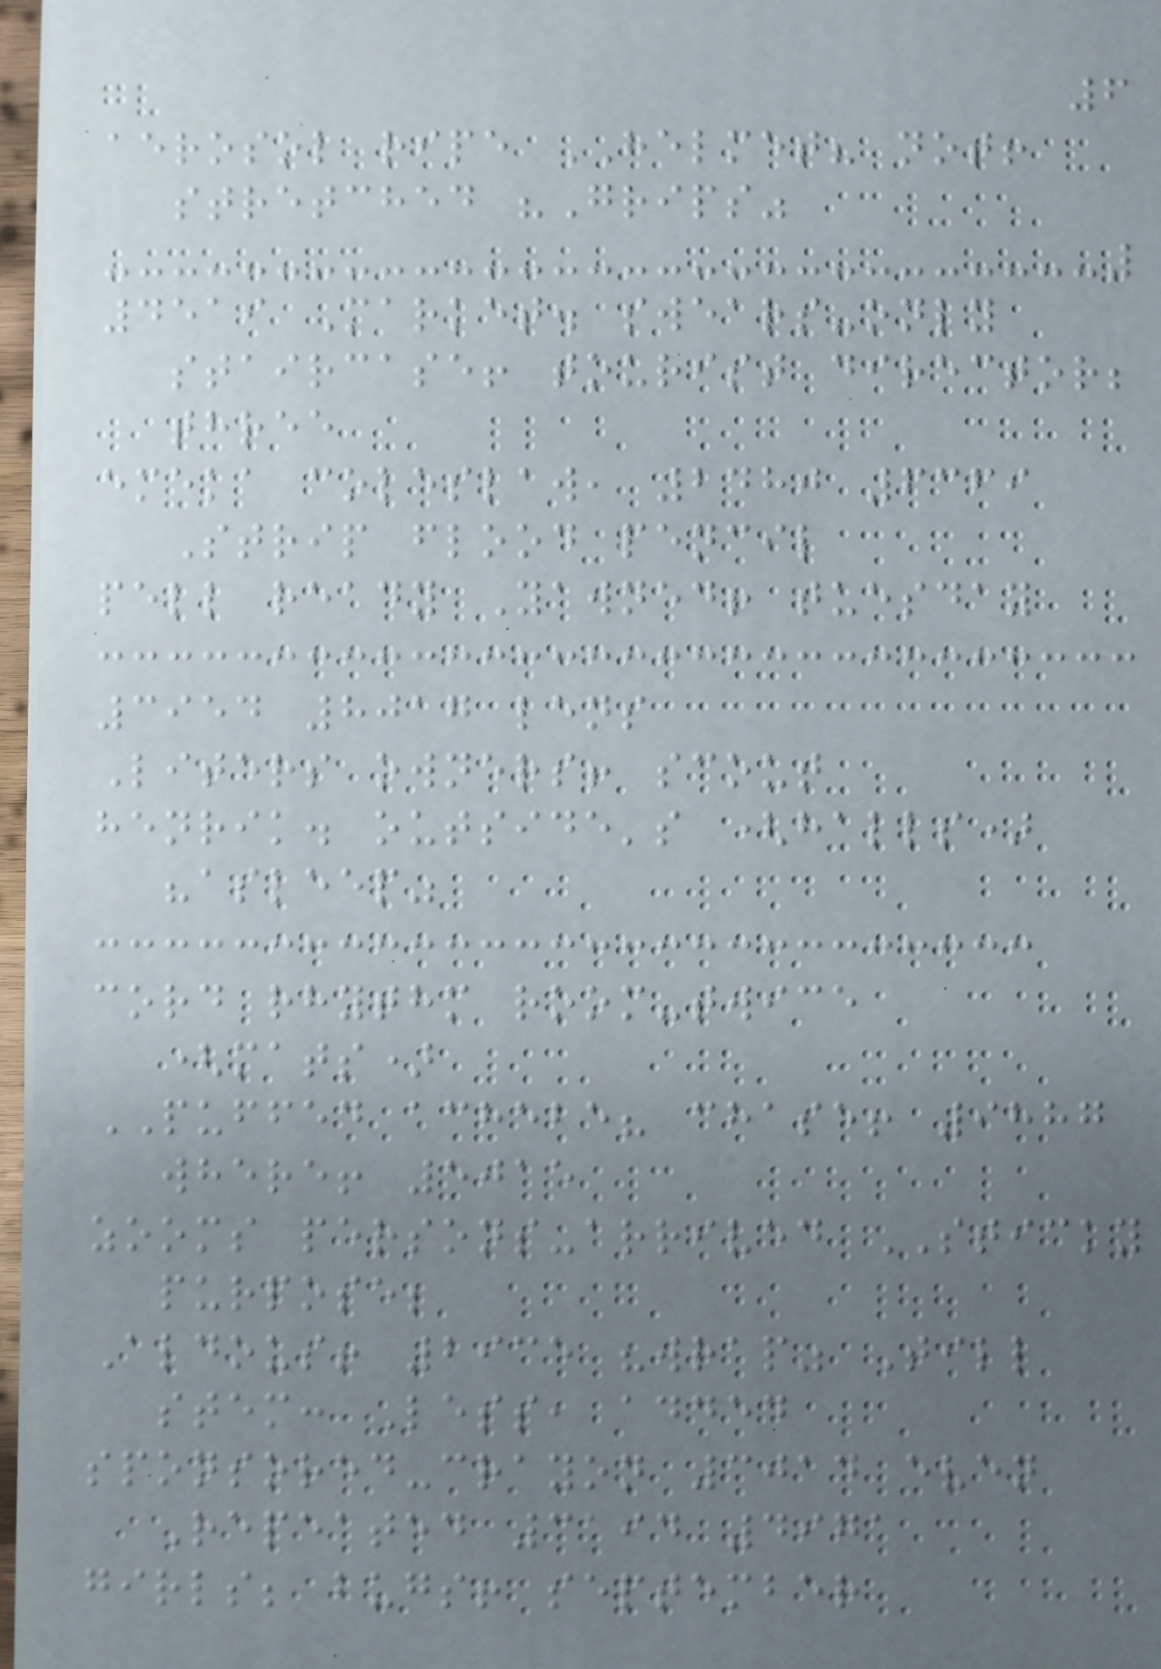6
aerosol ripe HELMET? not!
stretched "Grips"
4519 Market. swears-only
staircase! tourist director;
three
emeka coleslaw, 2480 6369
Strip flood pencil
pell ready Yawned! tuesday
3954 8017 lens
Liters owners! scout
henrik. outside's (halls)
"asleep"
cord rhythm room-twice
(mats)
PUFFED achebe? chase! 9887
where! 5015
zooms persons-arrived STICKY
purpose;
Aldous! 2935 "wrap" Till
stem: Less, added
sponsored-crayon 3014 even
Repeated 3194 4971
girls; bugs! september
